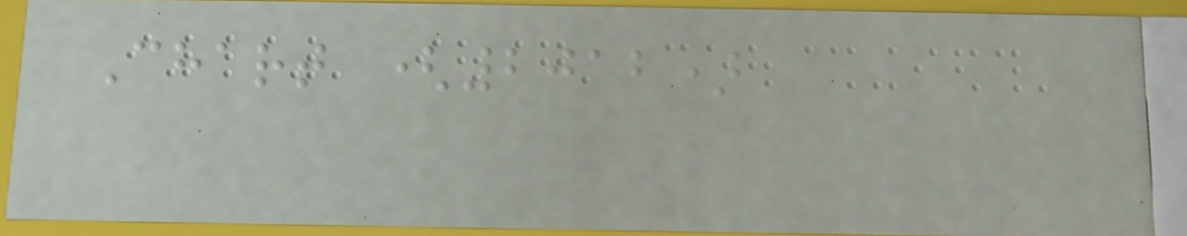Chart (2012)
